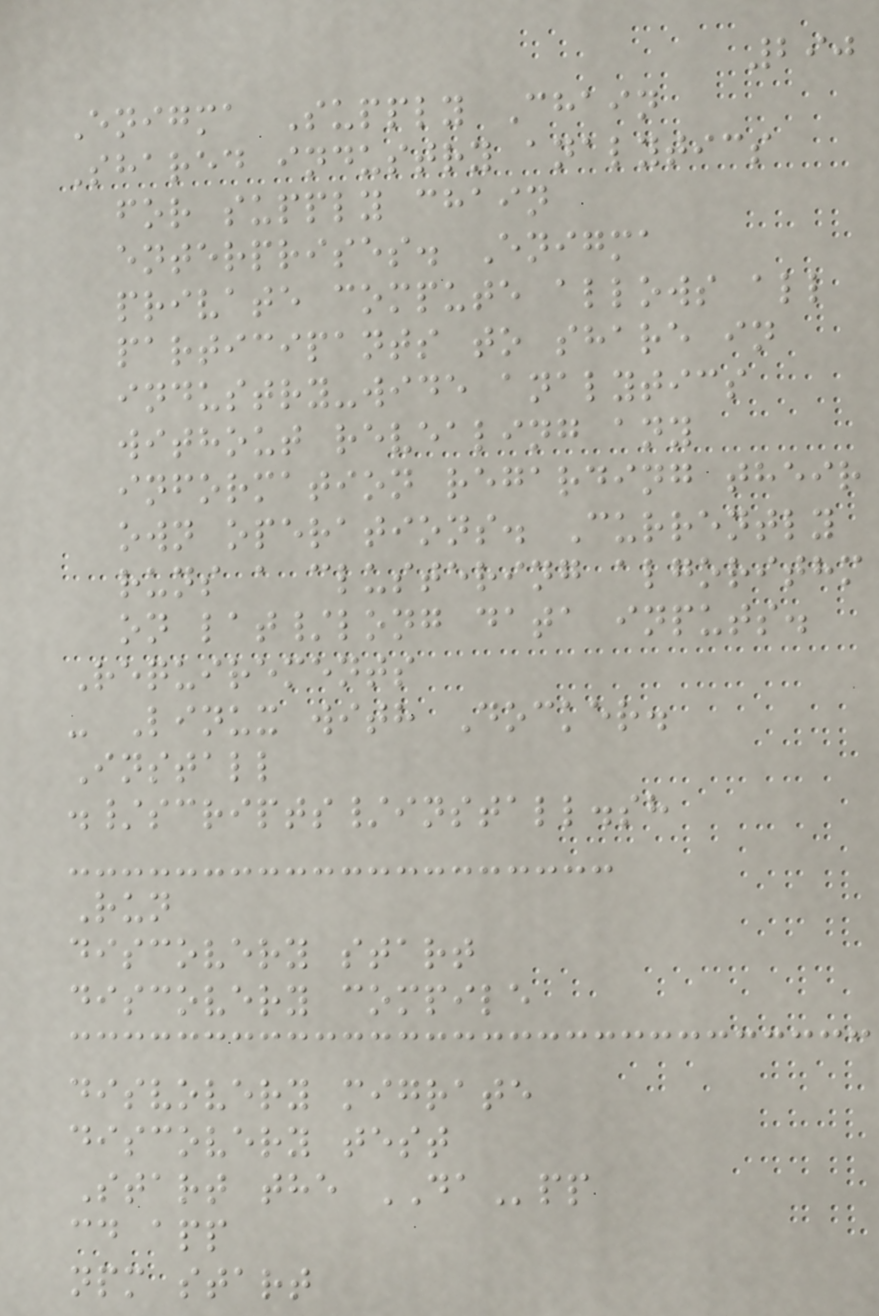290
Enigma Supply Chain
Shared industry analytics
for supply chain
enterprises. Enigma
private compute allows all
participants to share in
industry-wide analytics
without revealing any
information regarding their
own operations. Currently
runs a clustering algorithm
on lat/long data inputs.
Requirements
- Linux with Docker.
Install
./scripts/install.sh
Run
discovery start
discovery compile
disvovery migrate
discovery test
Start the DApp
cd app
npm start
